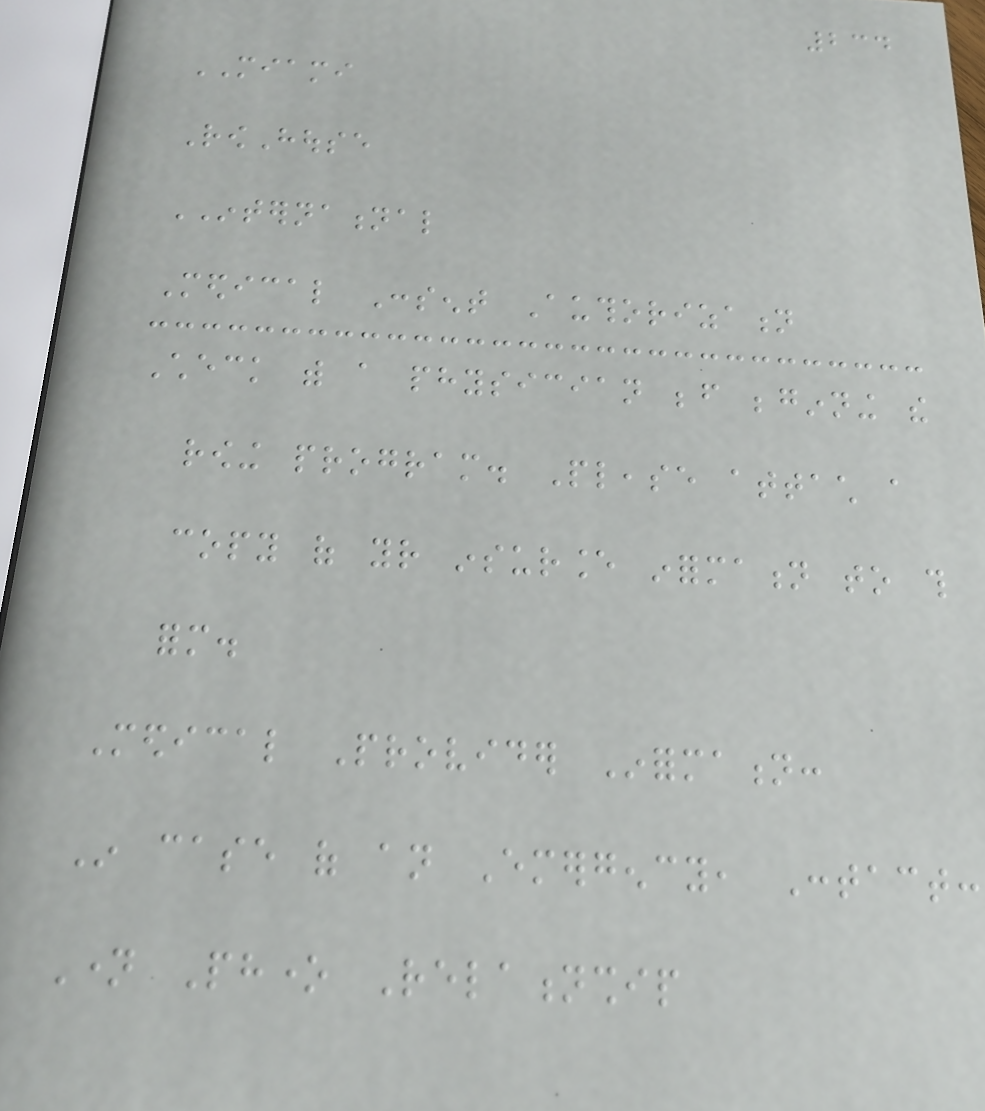234
MIAMI
RowHouse
INTERNATIONAL
Medical Consent Authorization
Check with a physician before beginning the
rowing program. Please attach a
copy of your insurance information to this
form.
Medical Provider Information:
In case of an Emergency, Contact:
Name Phone Relationship
